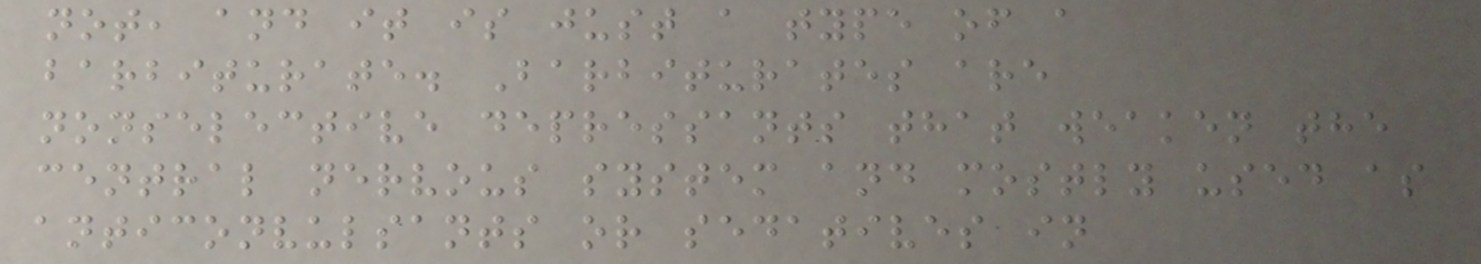not, and it is just a type of a
barbiturate. Barbiturates are
nonselective depressants that weaken the
central nervous system and mostly used as
anticonvulsants or sedatives in
